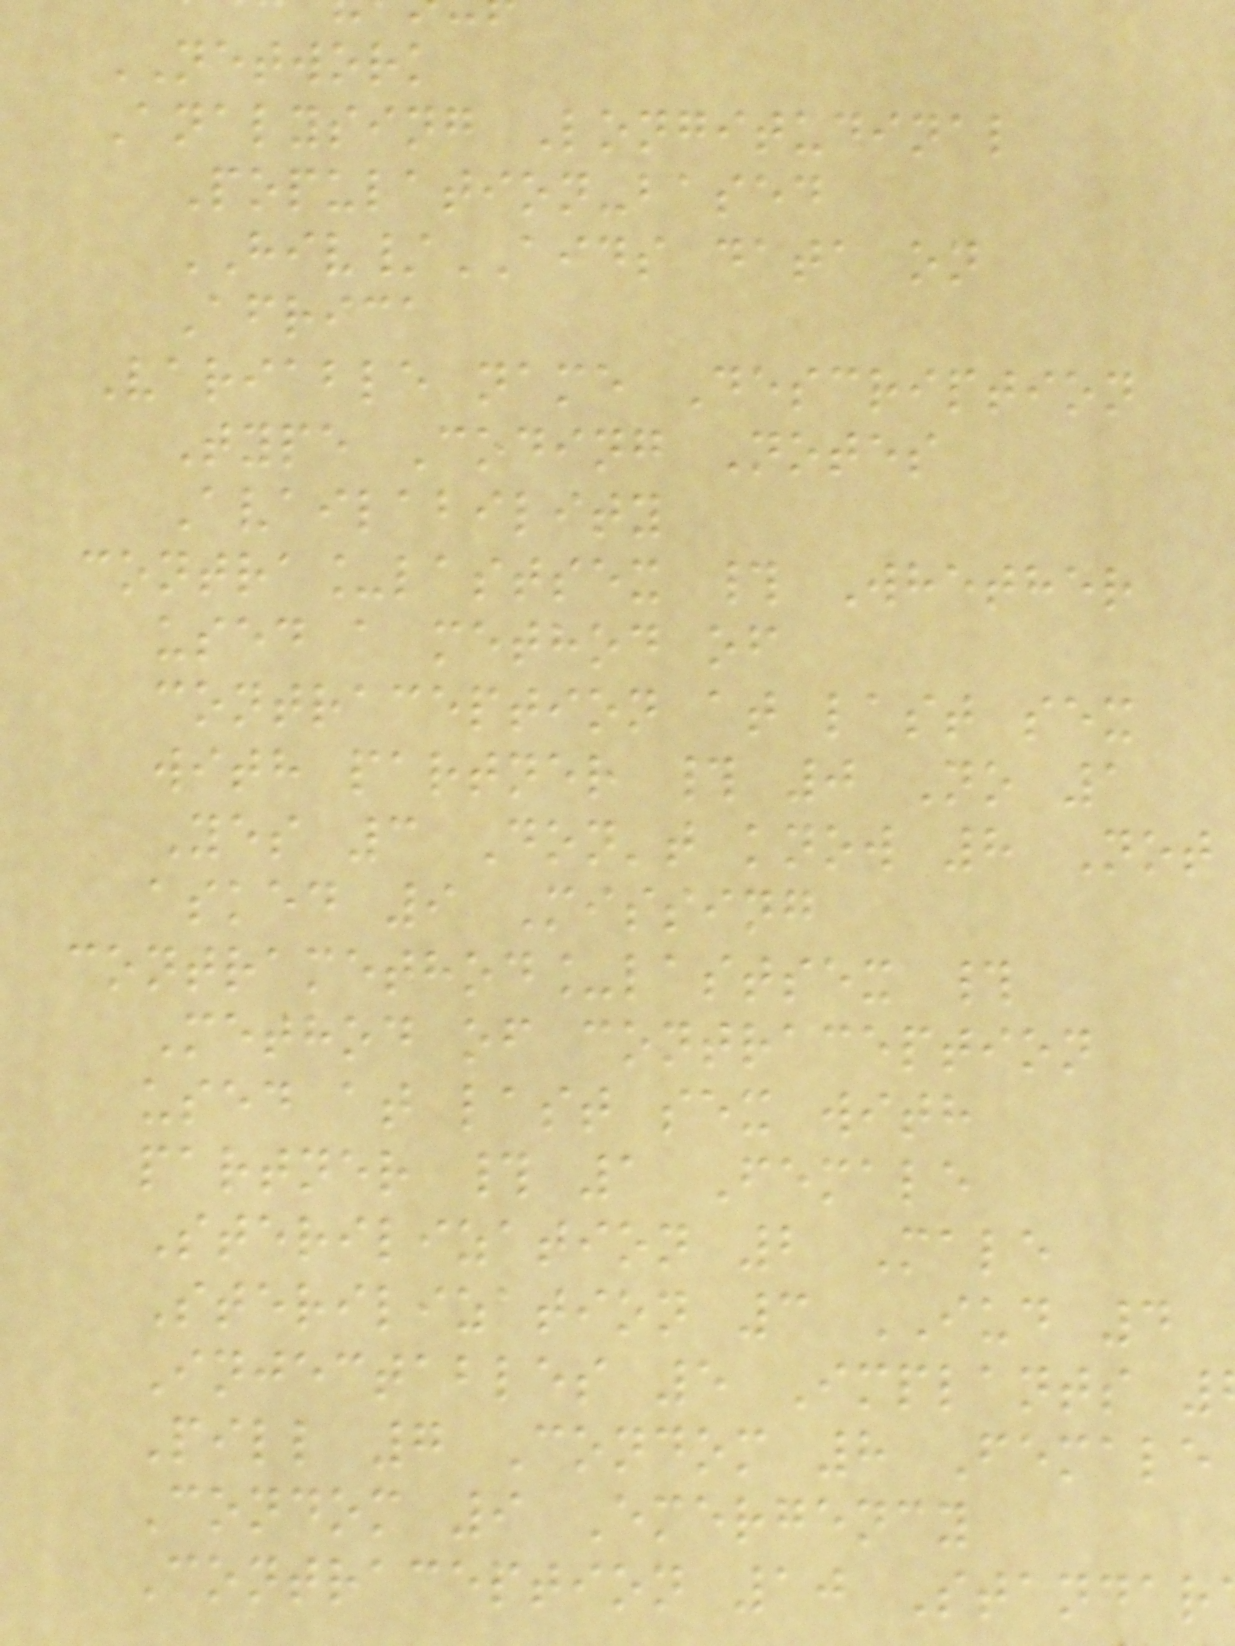NETWORK
Analysing Longitudinal
Population-based
HIV/AIDS data on
Africa
Variable name Description
Type Coding Notes
Availability
contra_lastsex # Whether
used a method of
contraception at last sex
with partner # 0 No 1
Yes 3 Don't know 8 Not
asked 9 Missing
contramethod_lastsex #
Method of contraception
used at last sex with
partner # 1 Female
Sterilization 2 Male
Sterilization 3 IUD 4
Injectables 5 Implants
Pill 7 Condom 8 Female
Condom 9 Emergency
Contraception 10 Standar
